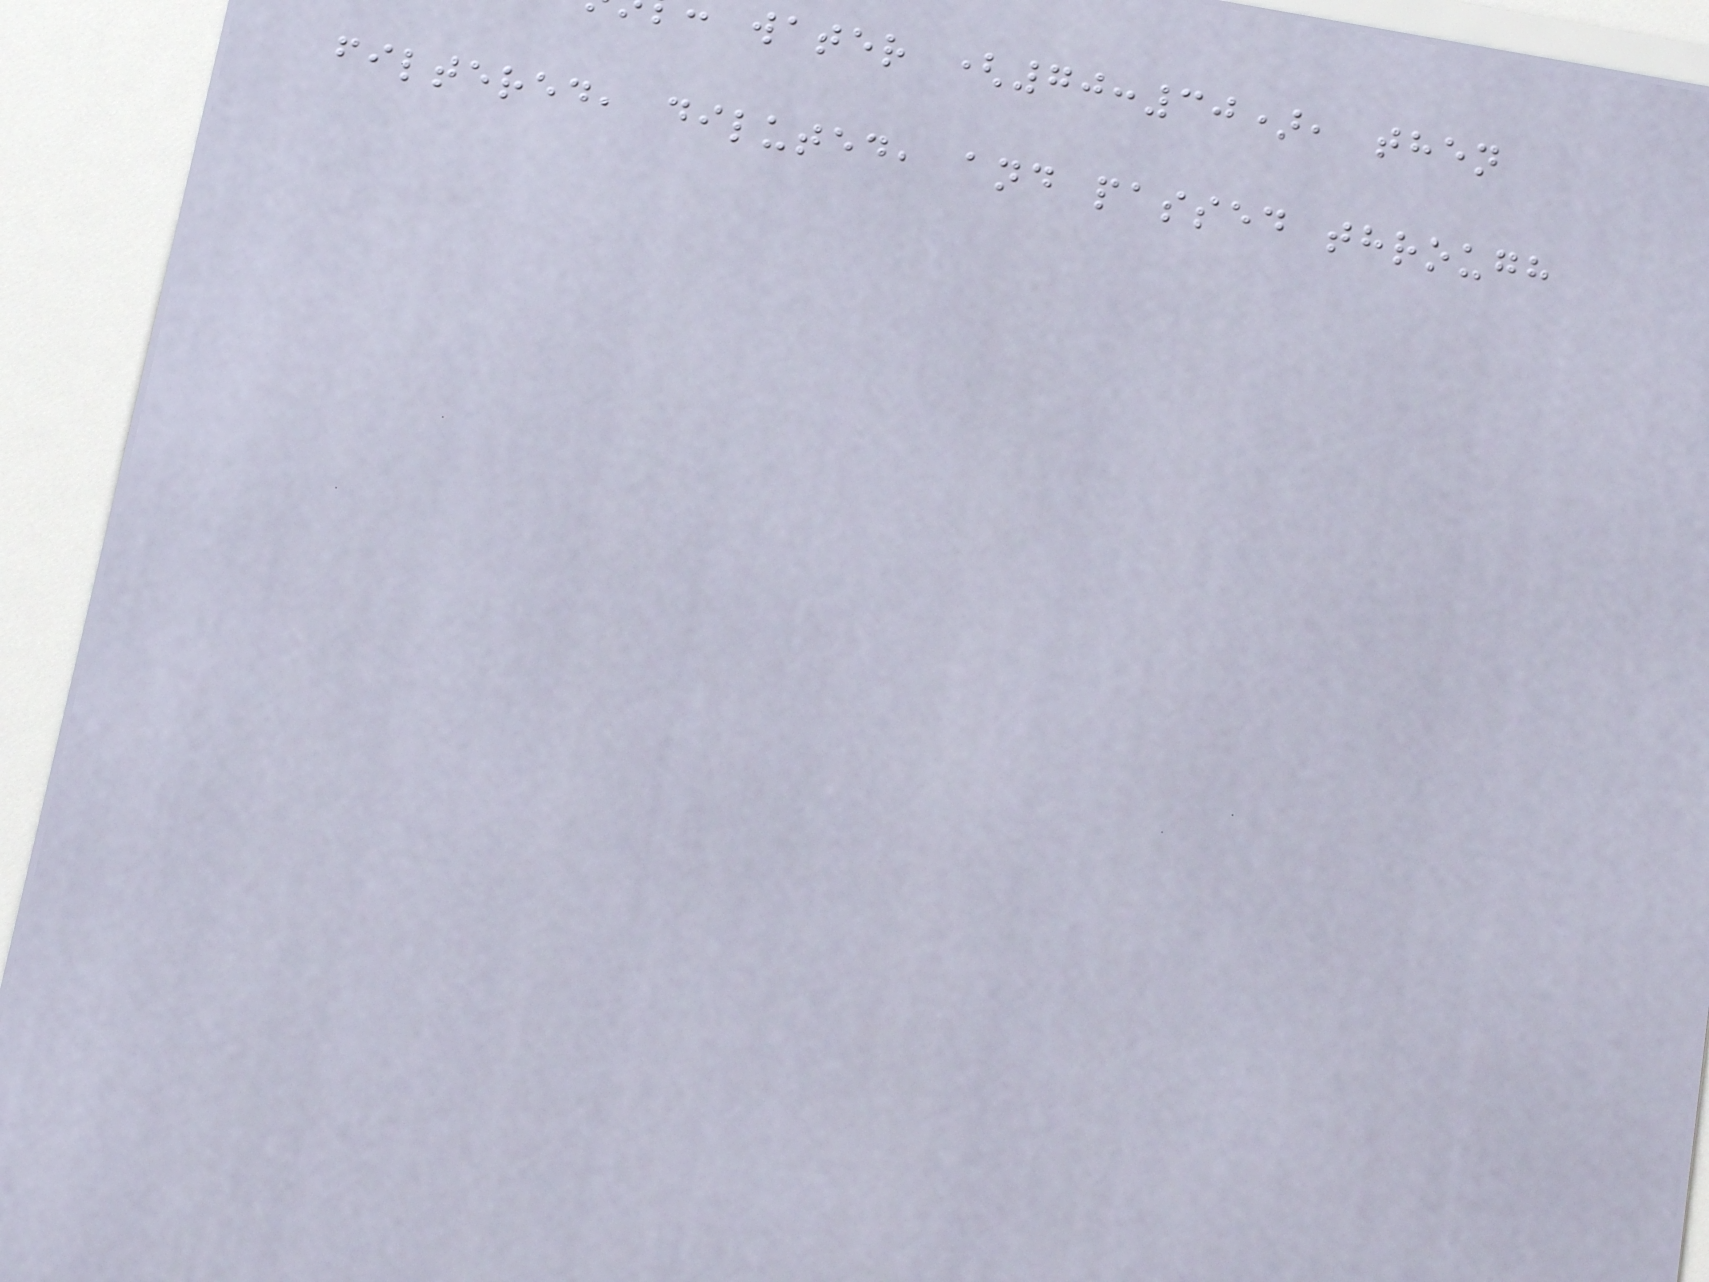water (70:30), then
filtered, diluted, and passed through
